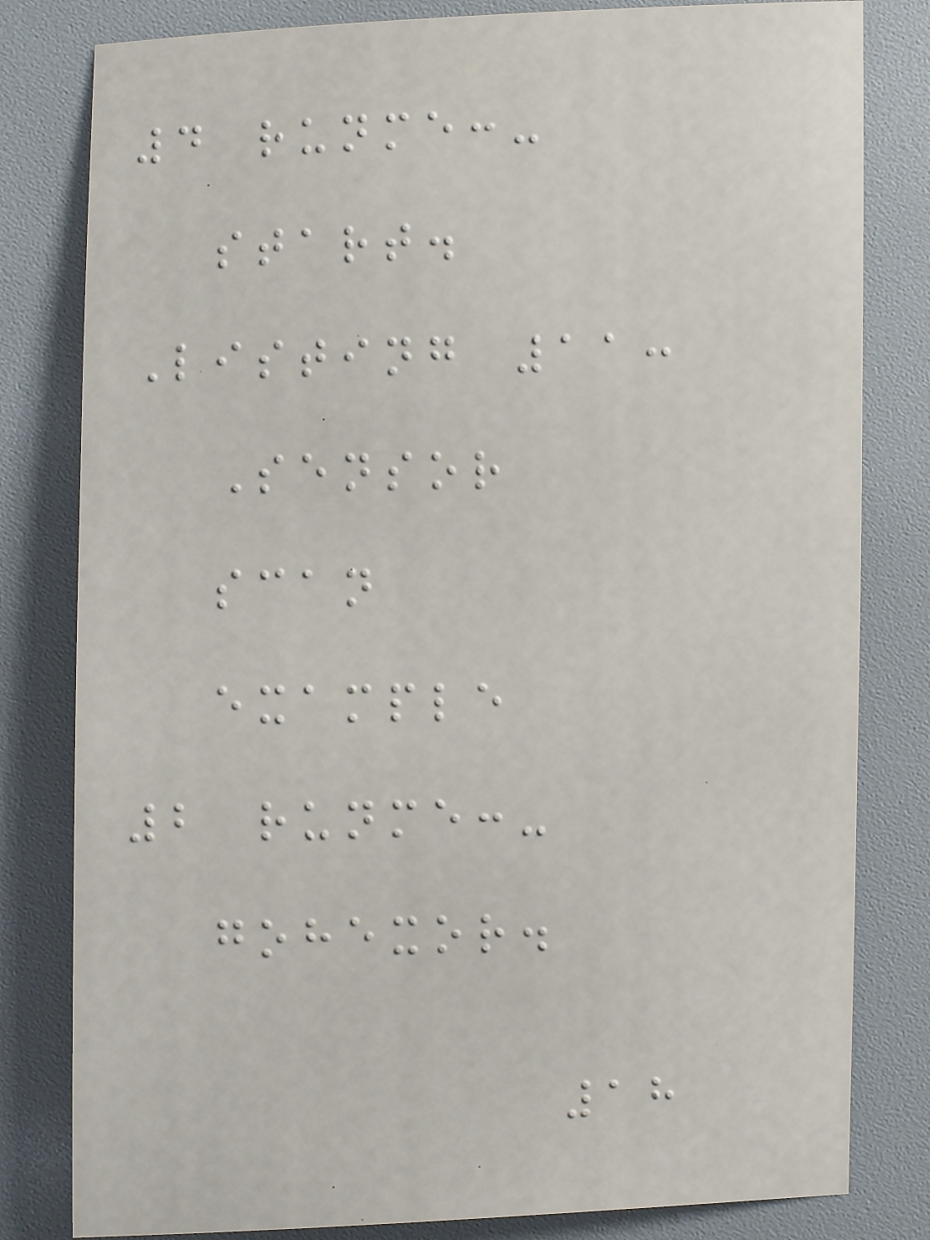4 runme:-
start.
Listing 11:
Sensor
scan
example
2 runme:-
gohexor.
18
